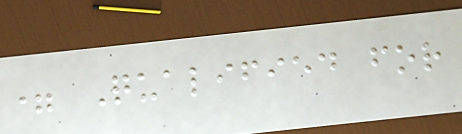= Qualified for
